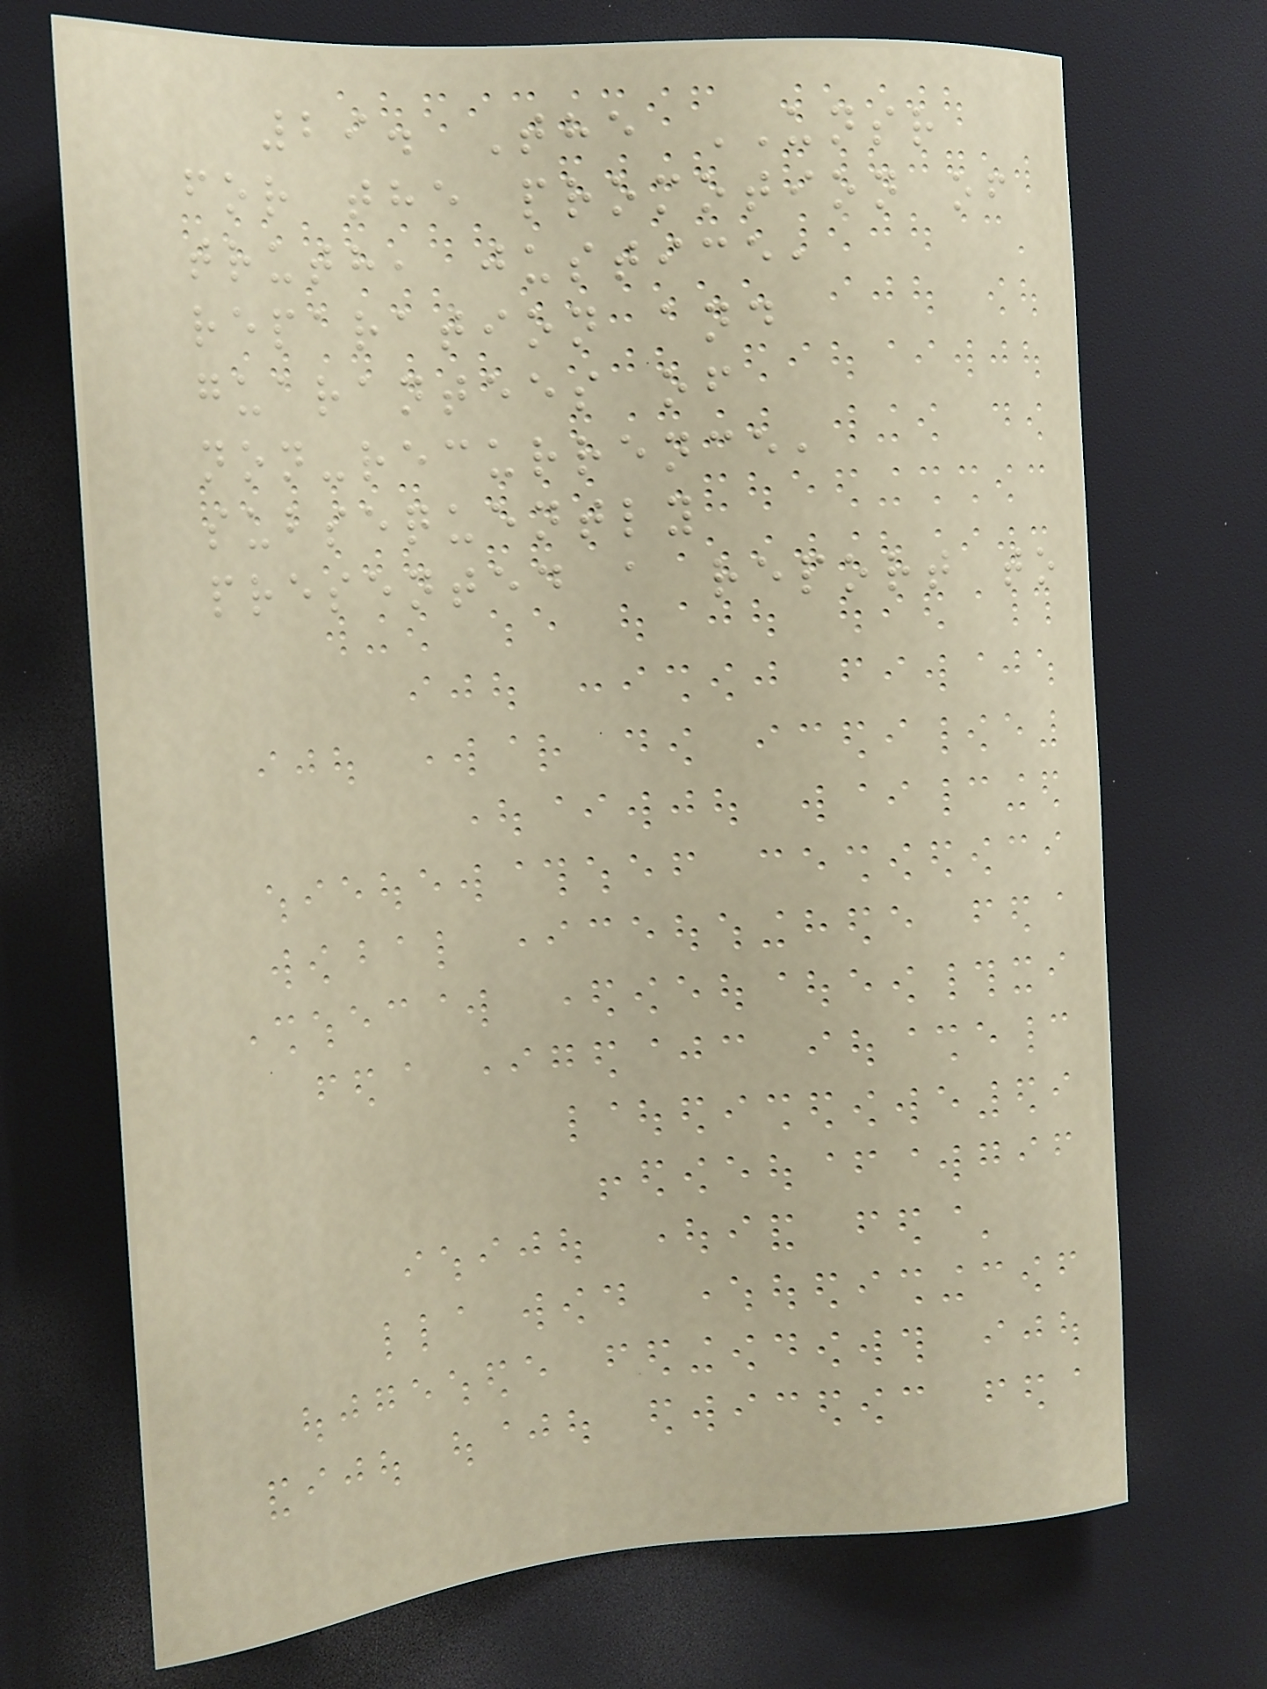29. The UNSR
for the promotion of
truth, justice,
reparation and
guarantees of
non-recurrence,
subsequently
presented a report to
